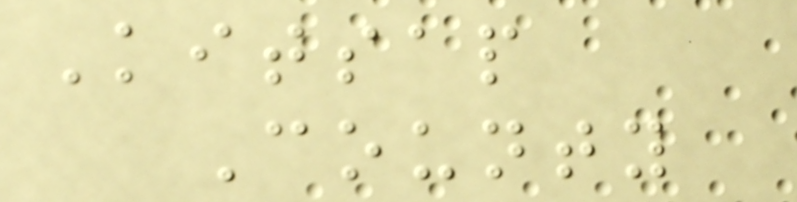Kitsap
County
